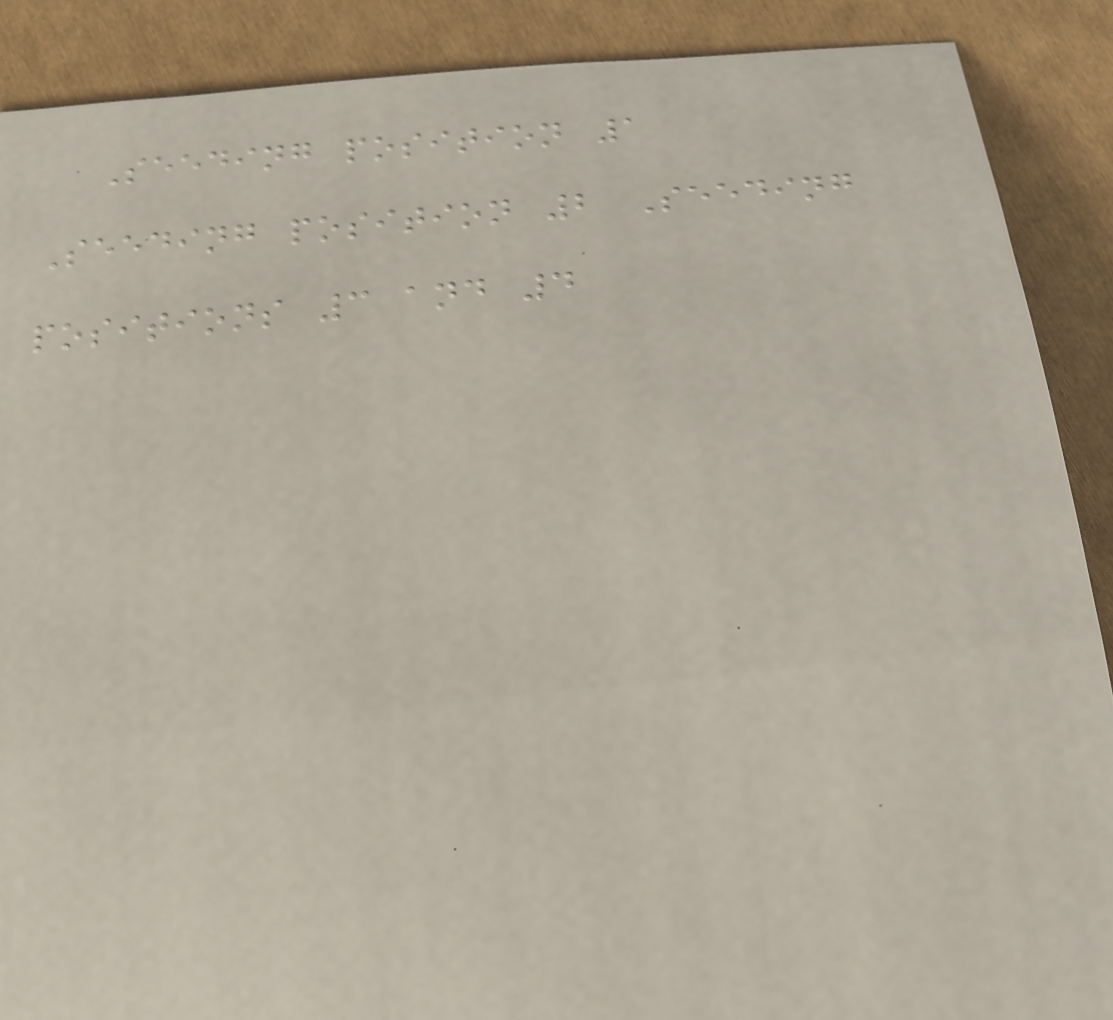Seeding position 1
Seeding position 2 Seeding
positions 3 and 4
